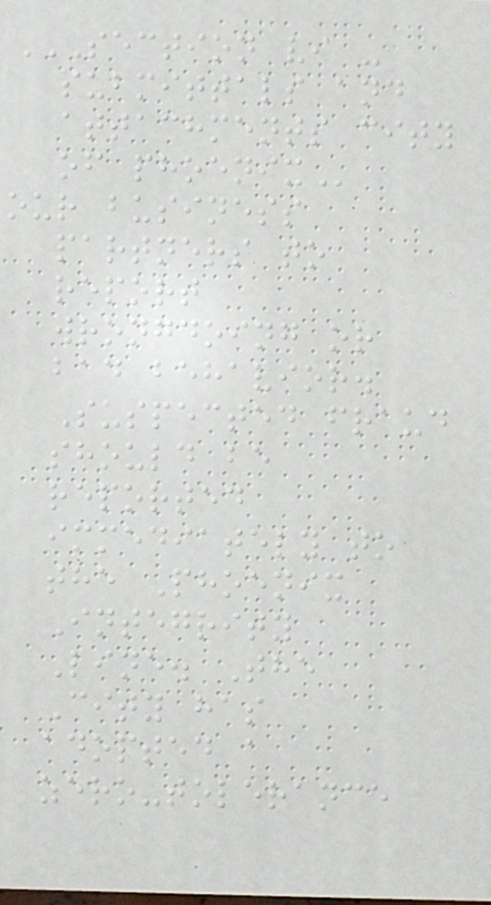SECTION VI -
SUBMITTALS AND
ATTACHMENTS CITY
OF PHOENIX
our business
partners to
report
wrongdoing or
bad behavior.
Suspected fraud
should be
reported
immediately to
the Phoenix
Integrity
Line. The
City has
adopted a
zero-tolerance
